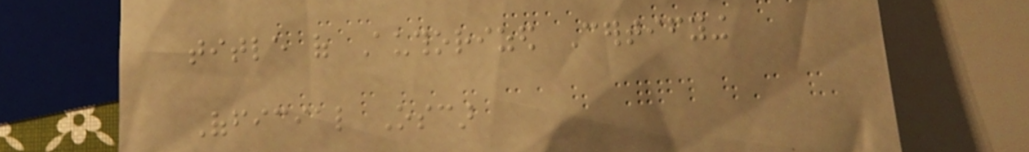title of Authorized Certifying
Official Oscar
